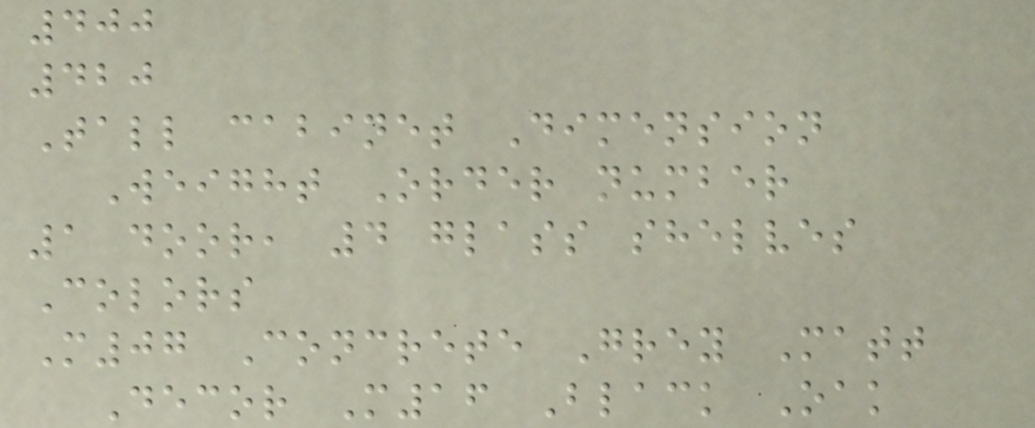400
420
Tall cabinet Dimension
Weight Order number
1 door, 4 glass shelves
Colors
M07 Concrete Grey Matt
Decor M16 Black Oak
